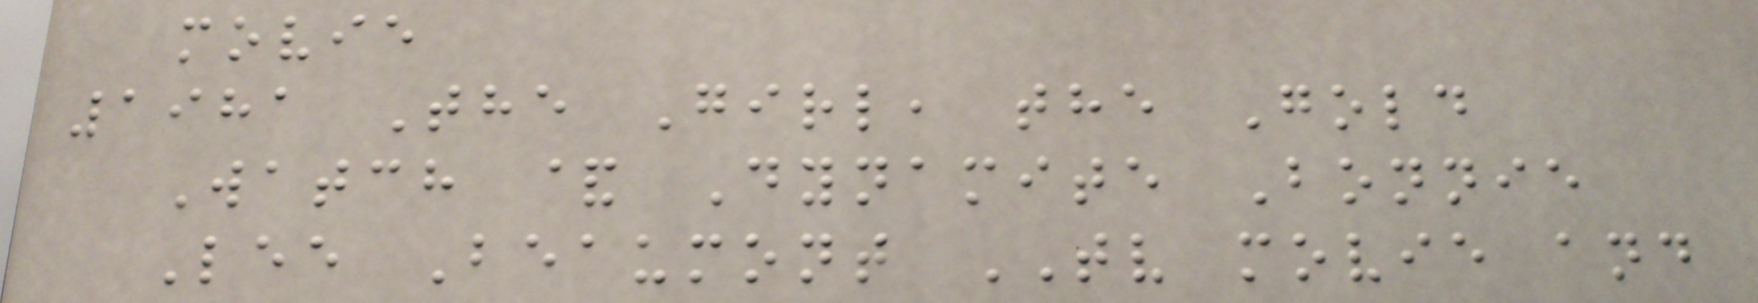movie
1981 The Girl, the Gold
Watch & Dynamite Bonnie
Lee Beaumont TV movie and
